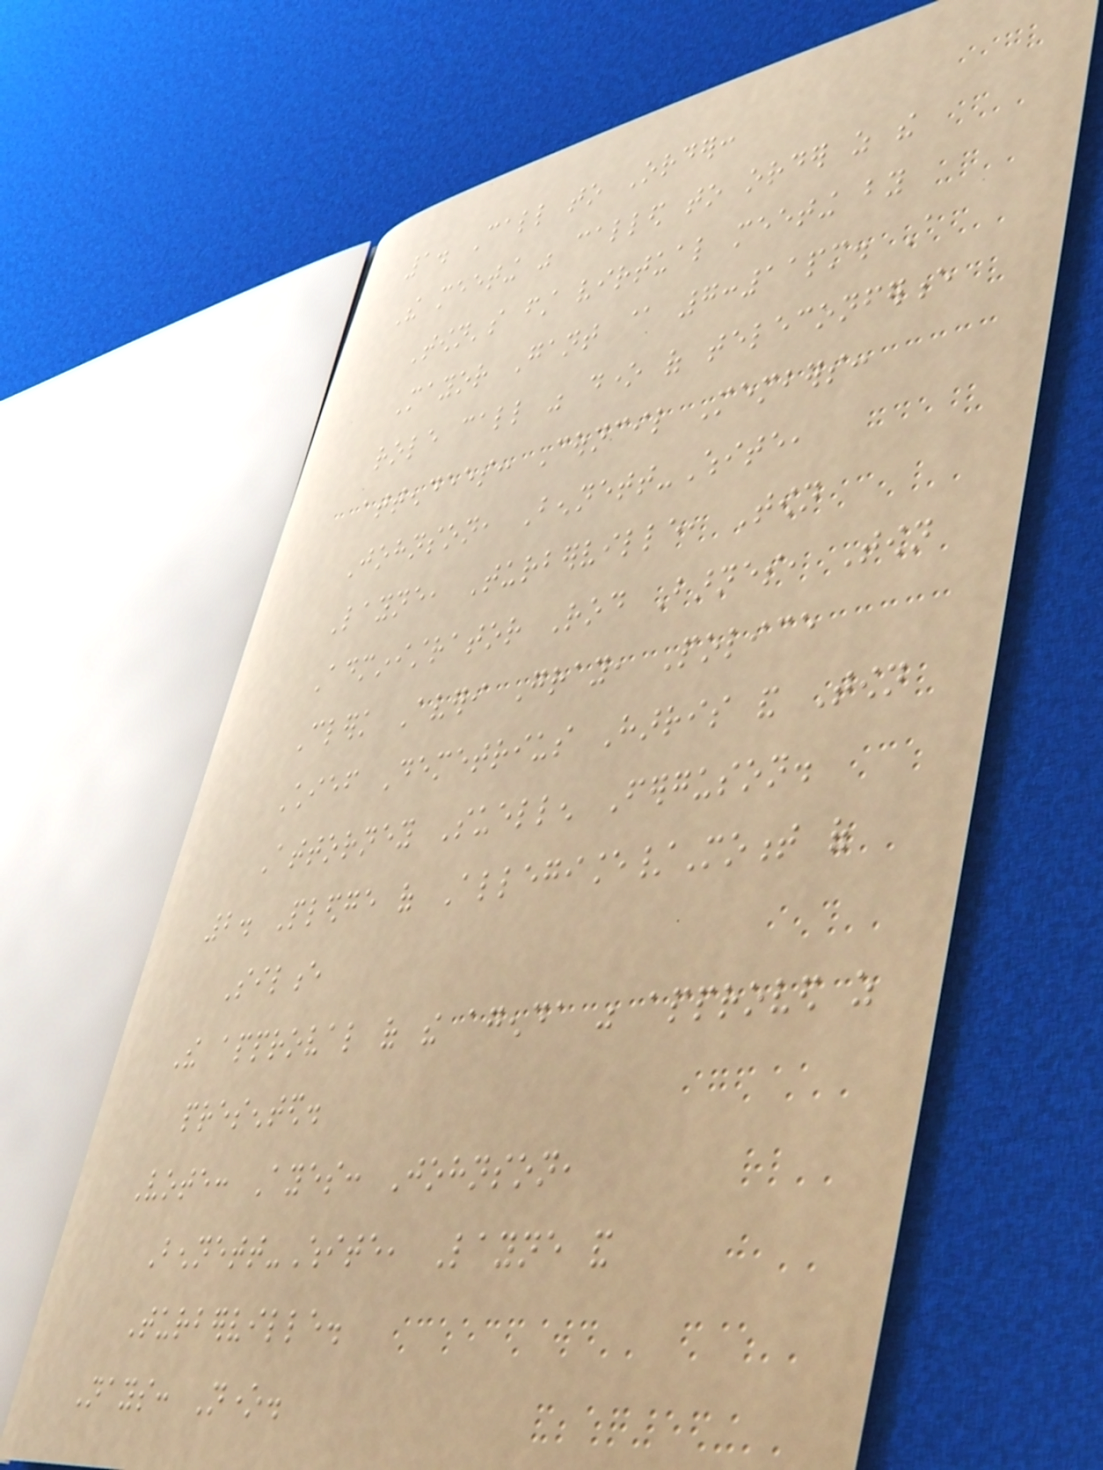1. Call to Order:
The meeting was called to order as the
Town's first virtual meeting by
Mayor Gant @ 7:11pm. A
role call was done of teleconference
attendees: Council Members:
Johnson, Bennett-White,
Layne, Turberville, Town
Administrator Rod Barnes, Town
Clerk Averi Gray, Police
Chief Demetrius Harris and Town
Attorney Suellen Ferguson.
2. Pledge of Allegiance/Moment of
Silence
The approval of the agenda was approved as
presented.
Vote: Ayes: Johnson,
Bennett-White, Layne and
Turberville.
Nays: None.
